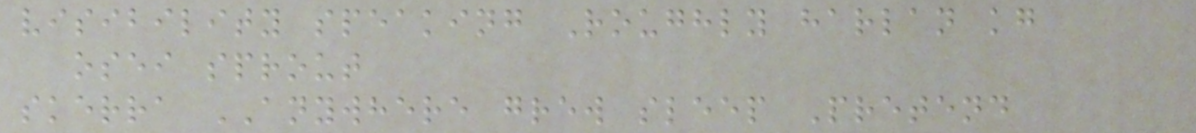visibility speaking Roughly harlan kg
osei sprout
skerra ANYWHERE grew sleep Pretend
